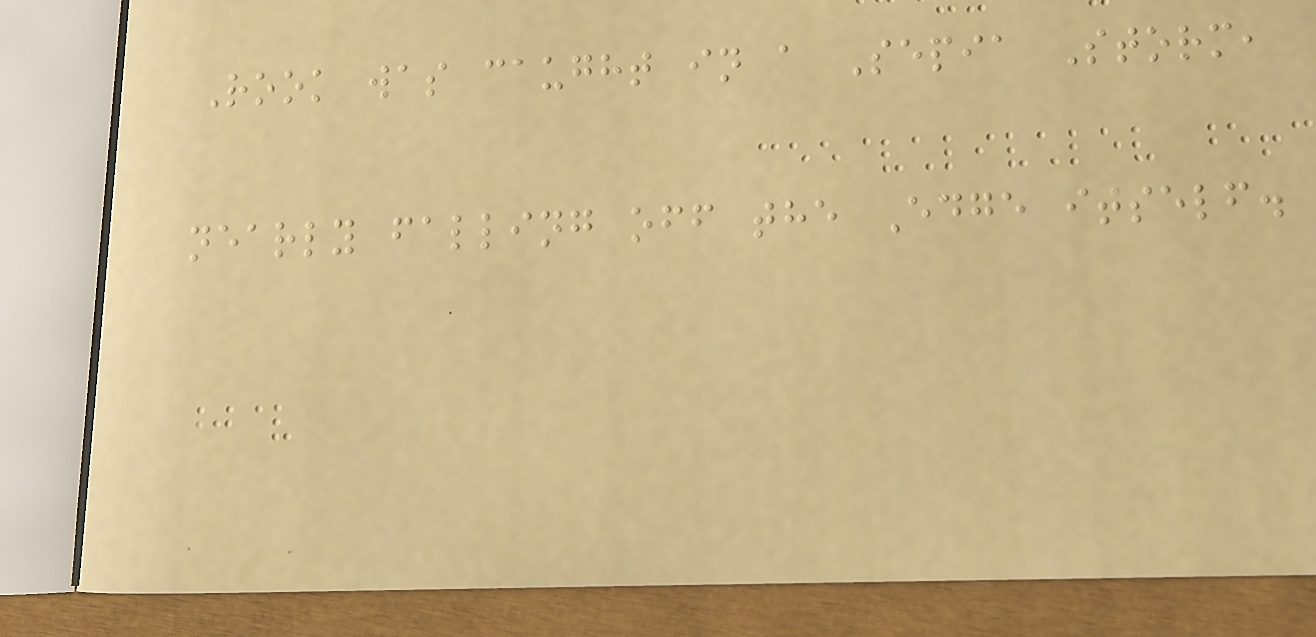Rook was caught in a Sepia Storm,
nearly falling off the Edge itself.
